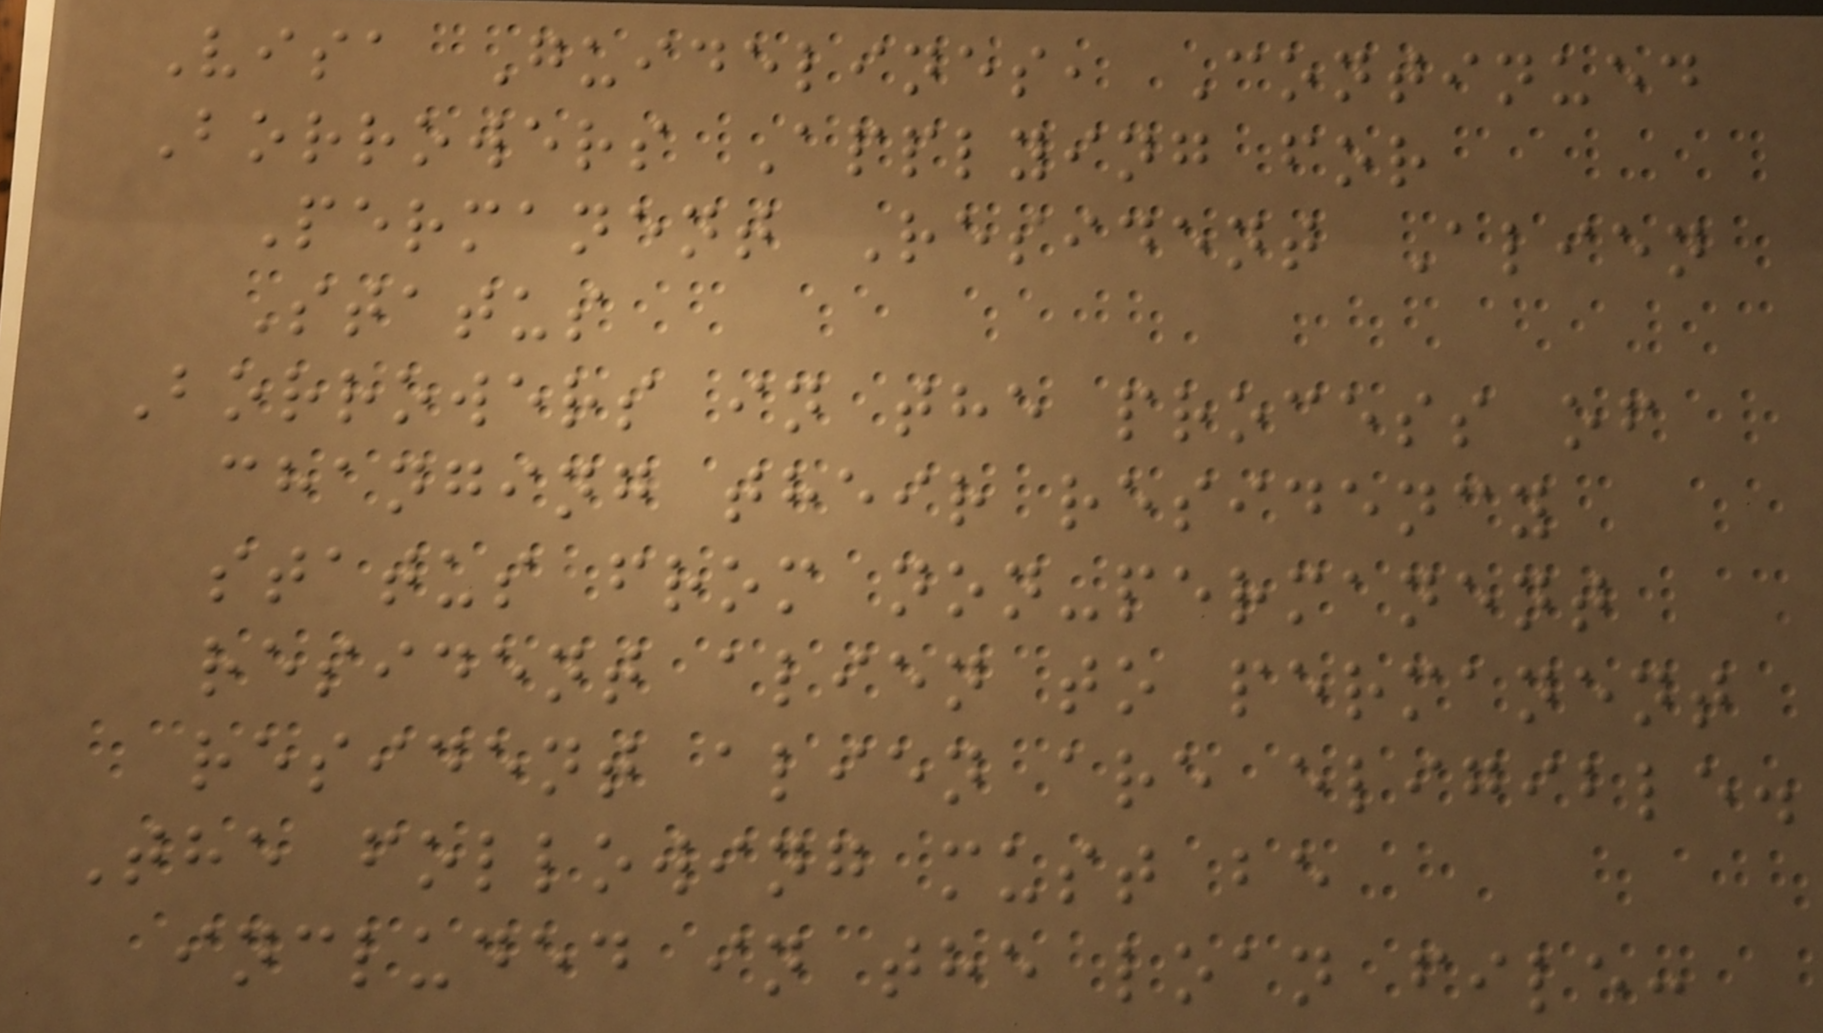Visa Guidelines, Continued
Borrowers Applying for
Permanent Resident Alien
Status
Borrowers in the process of
changing their residency
status from non-permanent
resident alien to permanent
resident alien are eligible.
The following must be
included in the loan file:
